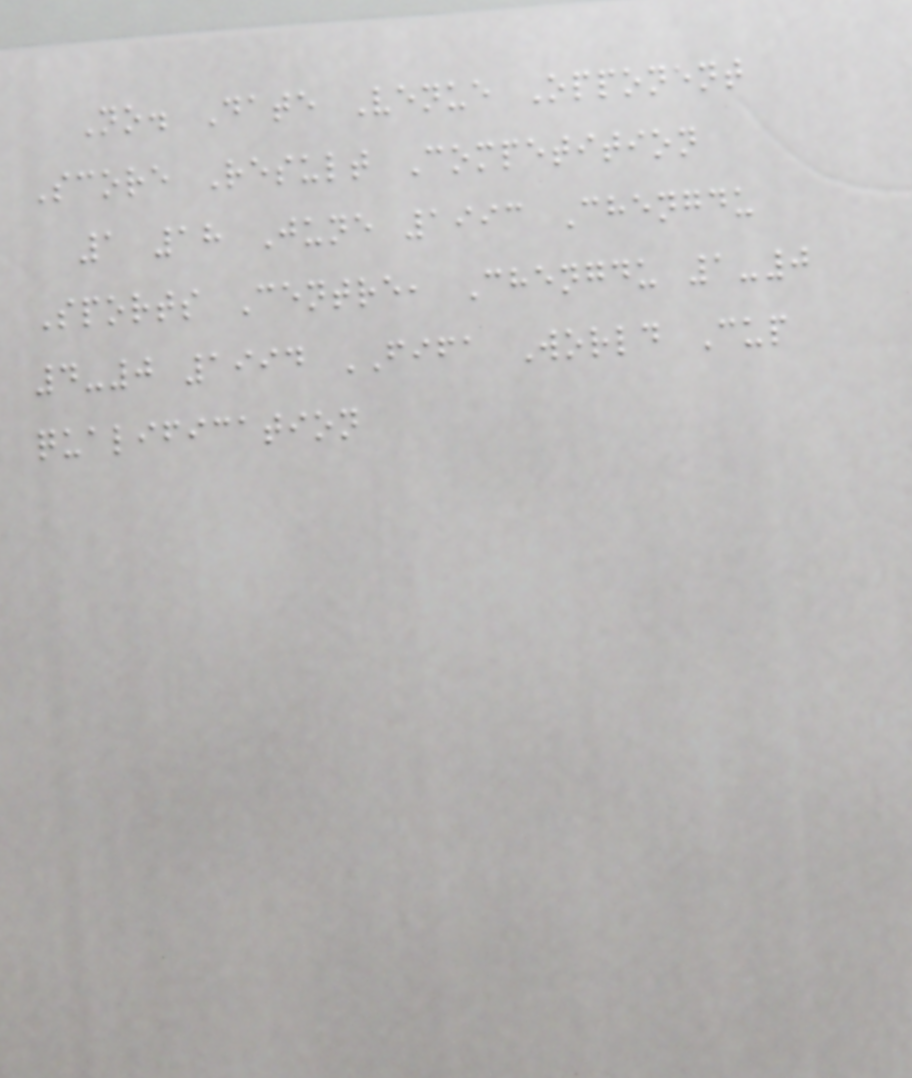No. Date Venue Opponent
Score Result Competition
1 18 June 1993 Chengdu
Sports Centre, Chengdu 1-0
4-0 1994 FIFA World Cup
qualification
